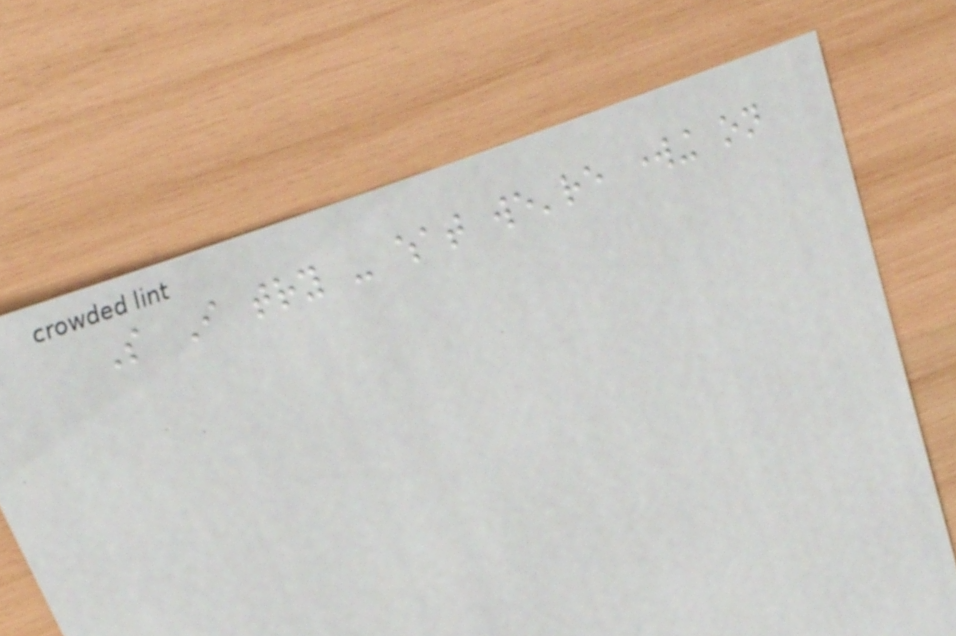So I try - what we're working on
